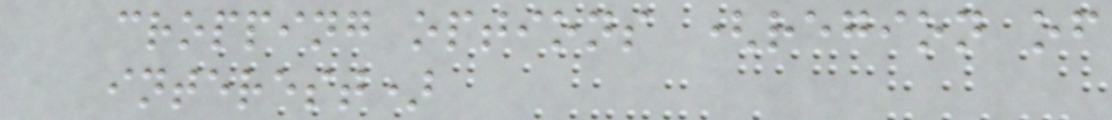cropping options (region of
interest)
